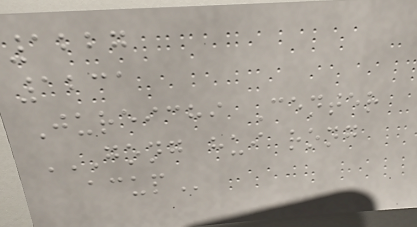1227
1231
Jureichi Center
GONG HUI RONG
ACUP
